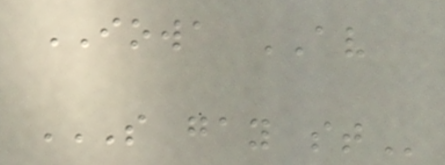IOWA AV
S GAY ST
